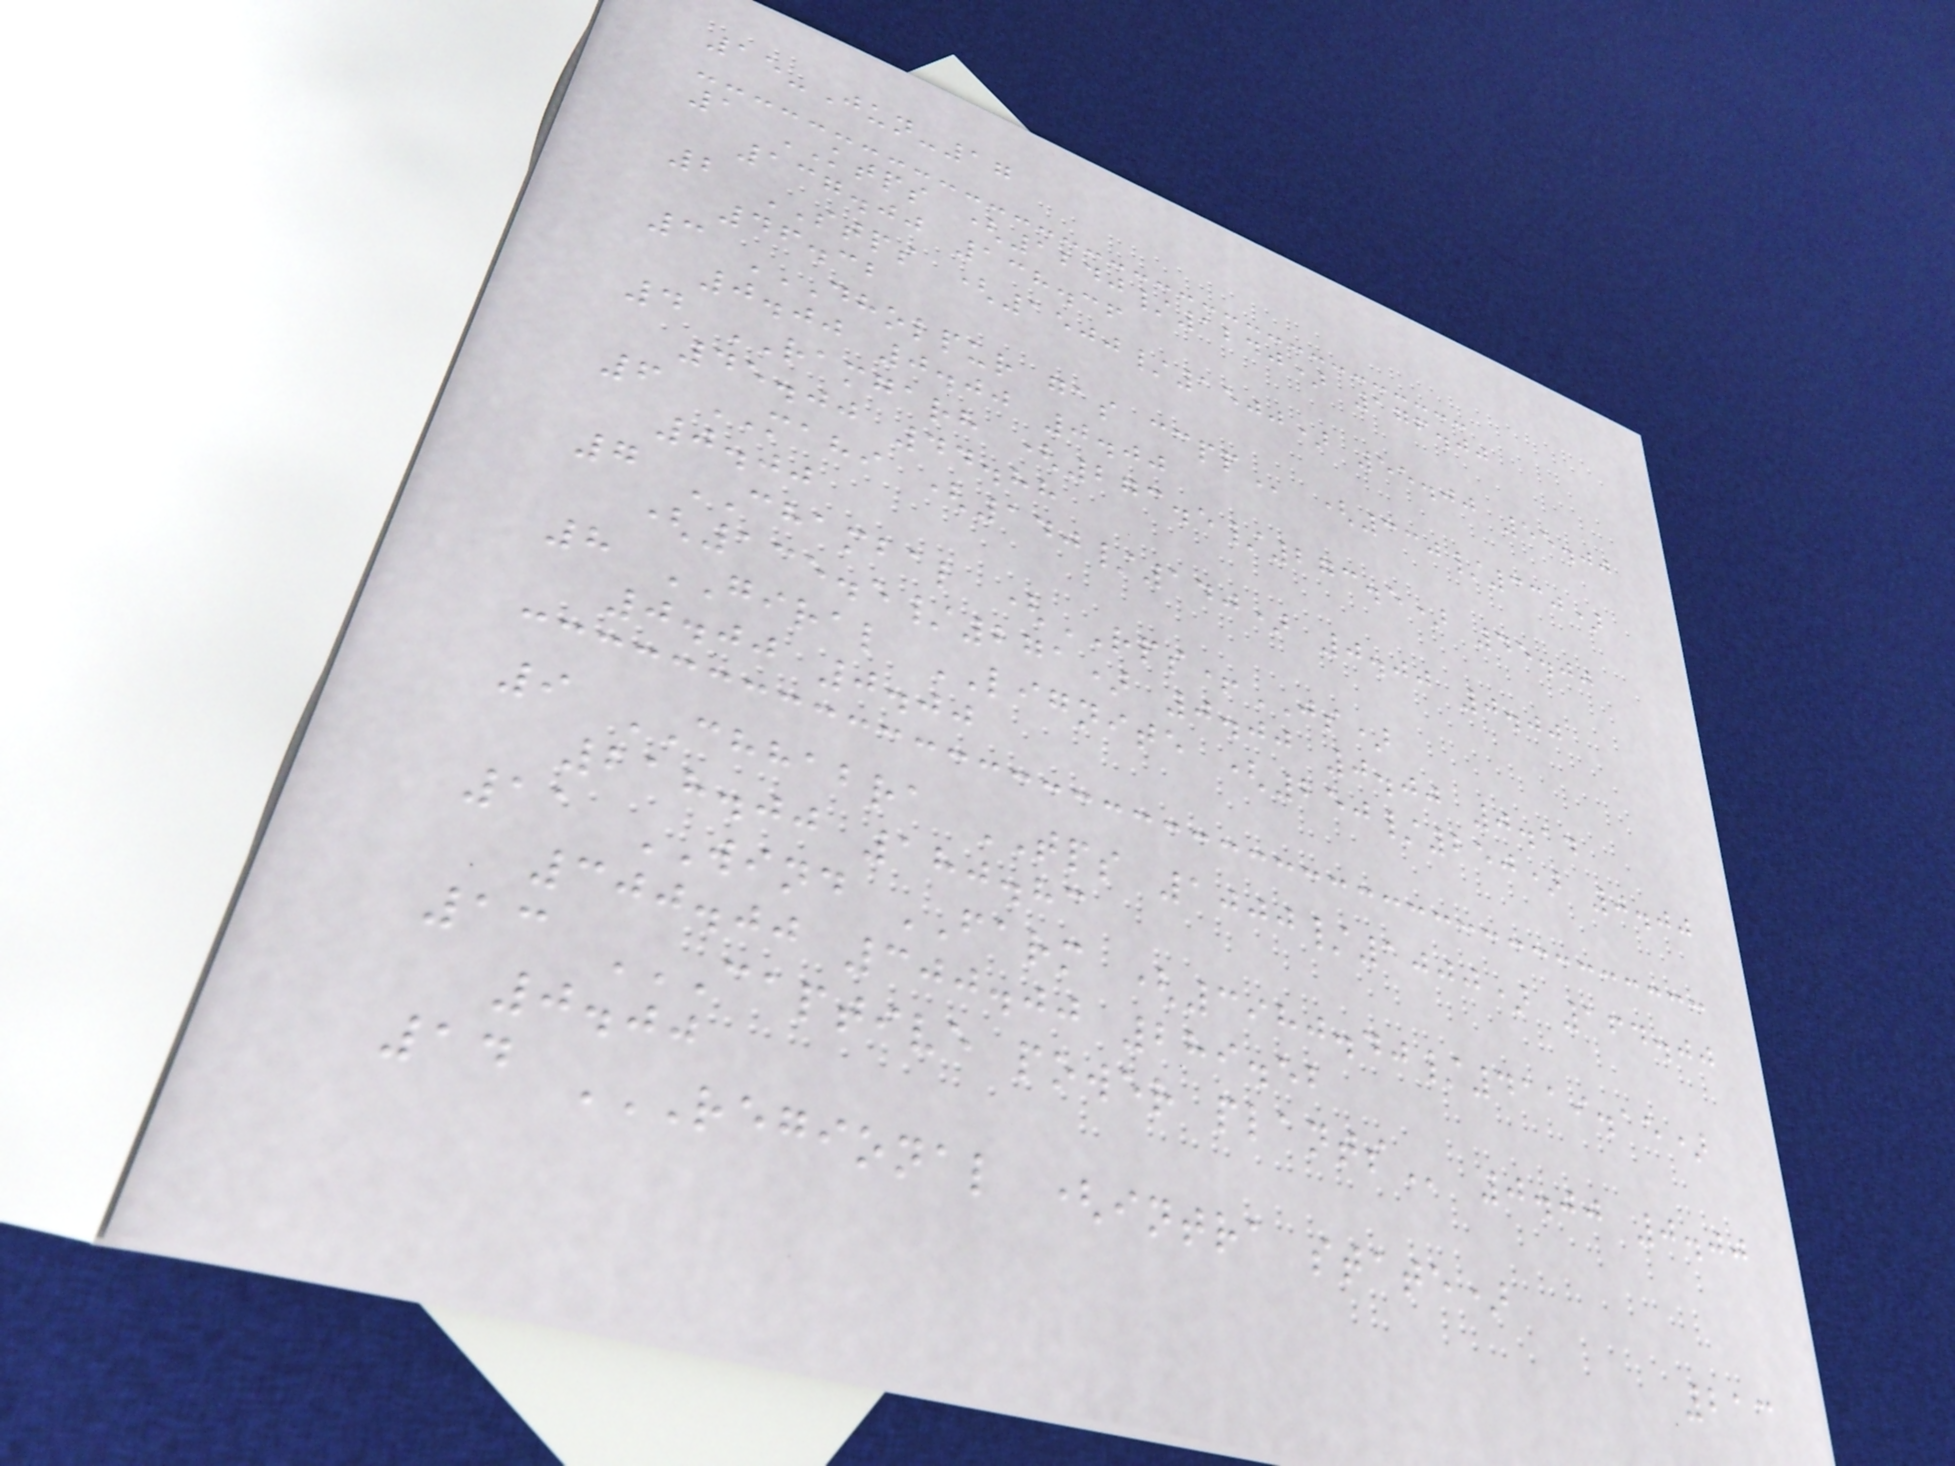15-Jun-17
1 KTPS (1240/1240) 176.00
137.00 138.36
2 STPS (1500/1500) 55.00 55.00
46.32
3 DHOLPUR GAS CCPP (330/330)
0.00 0.00 0.00
4 RAMGARH (273.5/273.5) 45.00
45.00 44.88
6 MAHI (140/140) 0.00 0.00
0.00
7 CHAMBAL (RPS+JS)
(135.5/271) 0.00 0.00 0.14
8 GIRAL LIGNITE (250/250) 0.00
0.00 0.00
9 CHHABRA TPS 1000/1000) 164.00
218.00 180.83
11 WIND FARM (3980.40/4119.15)
300.00 300.00 289.52
13 CAPTIVE POWER PLANTS 0.00 0.00
0.00
14 REGIONAL (INTRA STATE)
213
